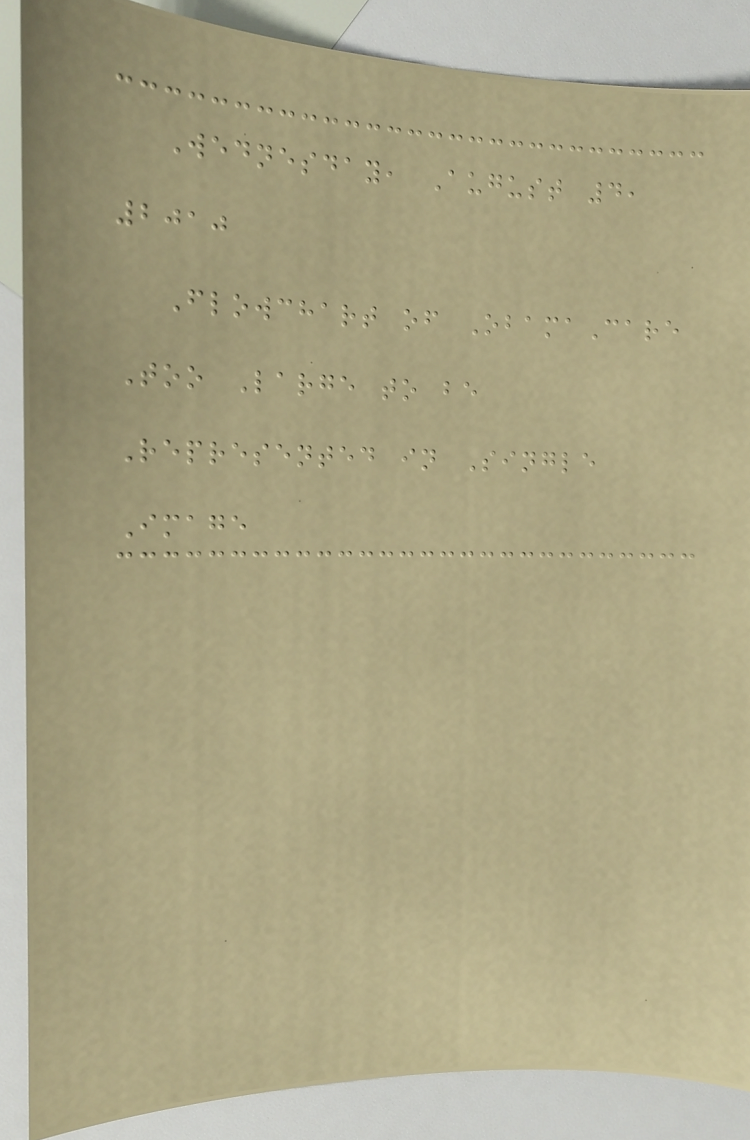Wednesday, August 4,
2010
Flowchart of ObamaCare
Too Large to be
Represented in Single
Image
